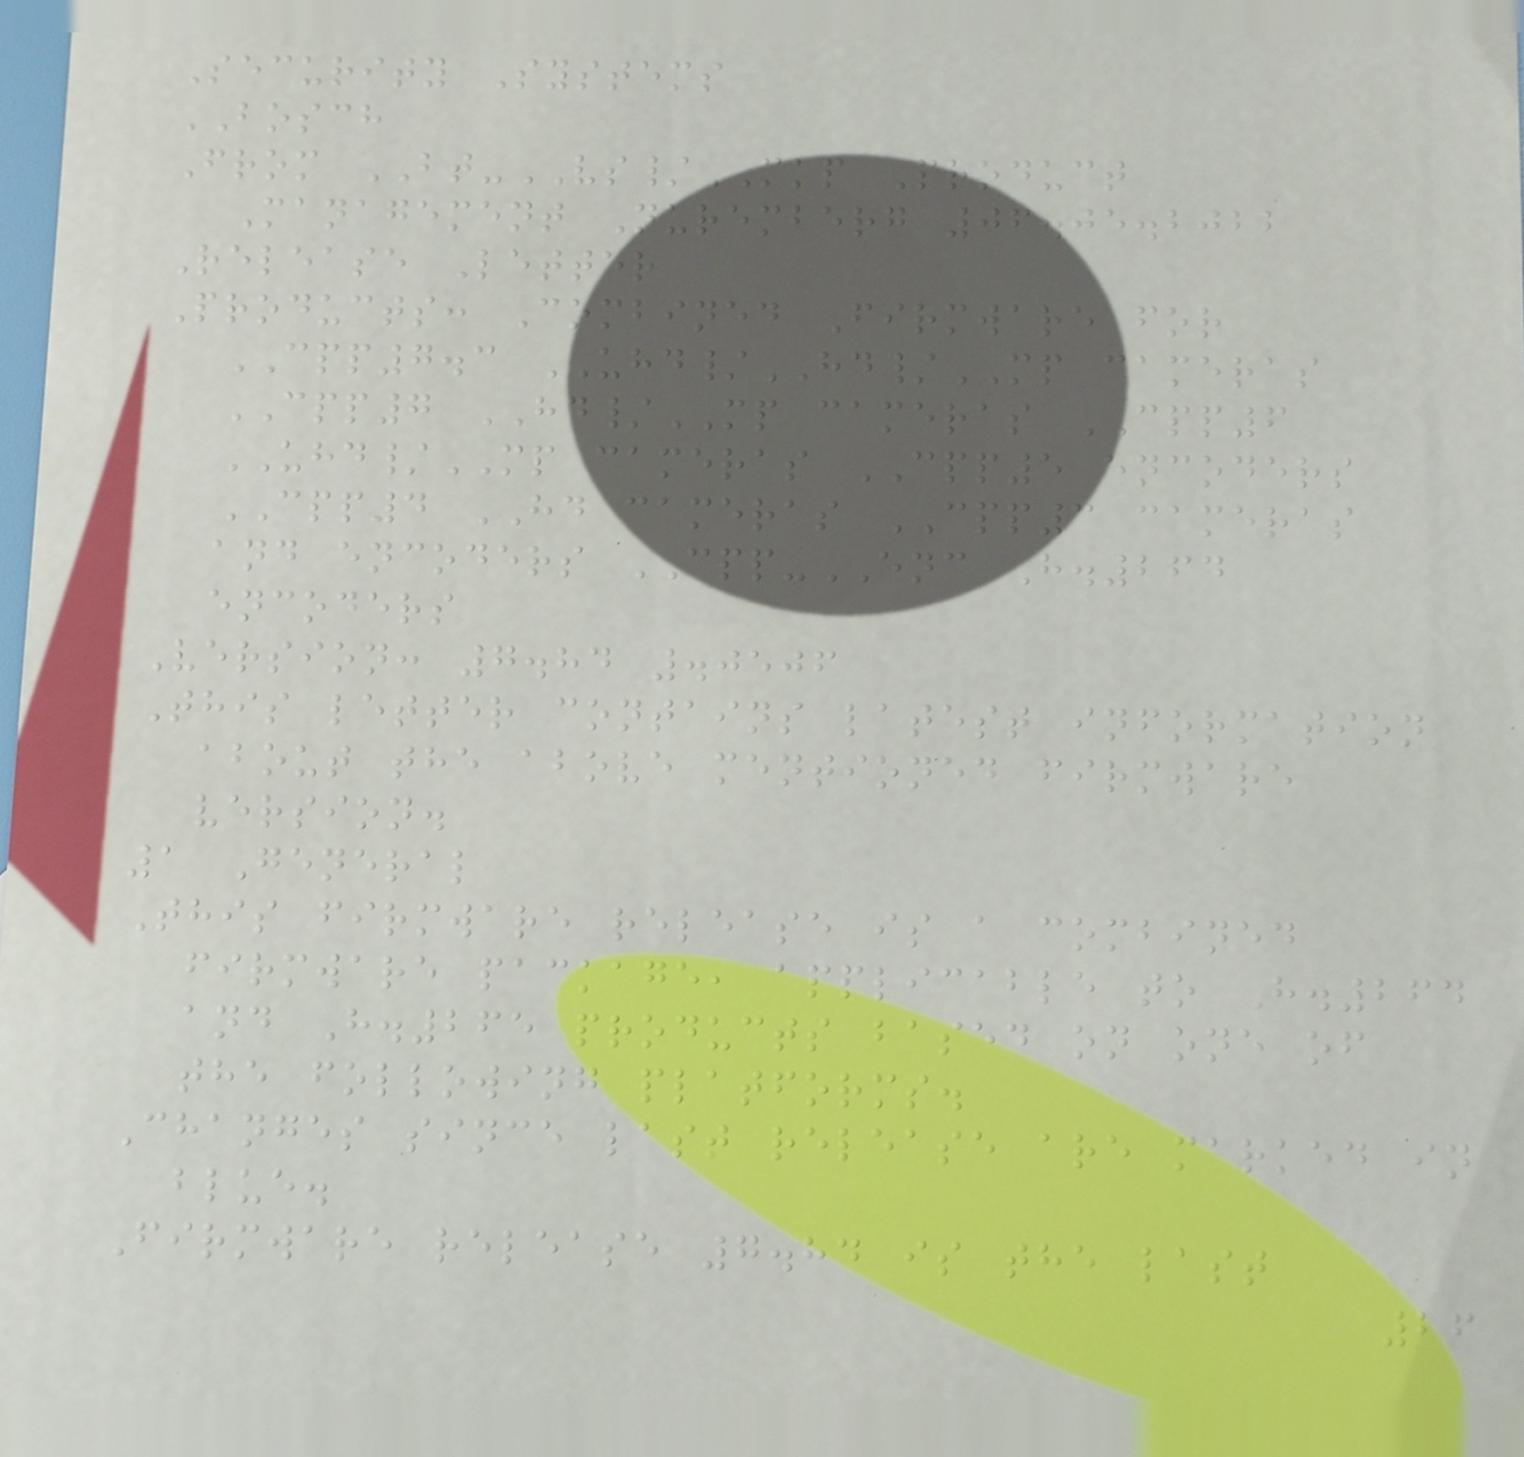Security Systems
BOSCH
From BT-VS/MKP Product
Management Nuremberg 06.05.2022
Release Letter
Products: Combined Firmware for
CPP7.3 UHD/HD/MP cameras
CPP7 HD/MP cameras CPP6
UHD/MP cameras CPP5 encoders
CPP4 HD cameras CPP3 cameras
and encoders CPP-ENC H.264
encoders
Version: 7.84 .0506
This letter contains latest information
about the above mentioned firmware
version.
1 General
This firmware release is a combined
firmware package, applicable to H.264
and H.265 products based on one of
the following platforms.
Changes since last release are marked in
blue.
Firmware release 7.84 is the last
26
